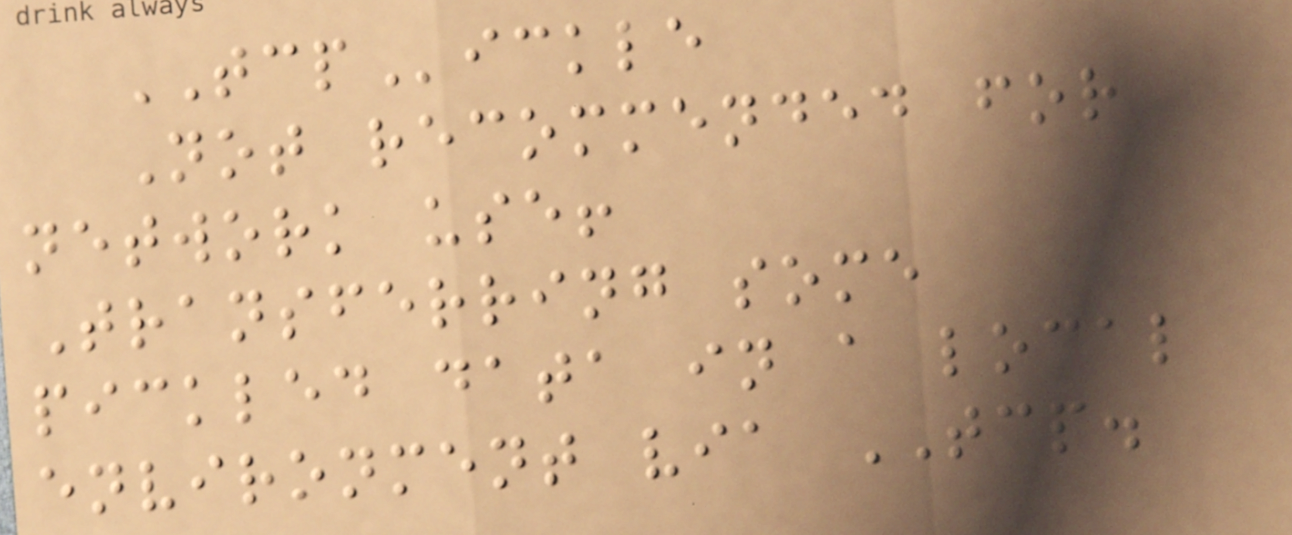TCPickle
Not recommended for
network use!
Transferring some
pickled data in a local
environment via TCP.
